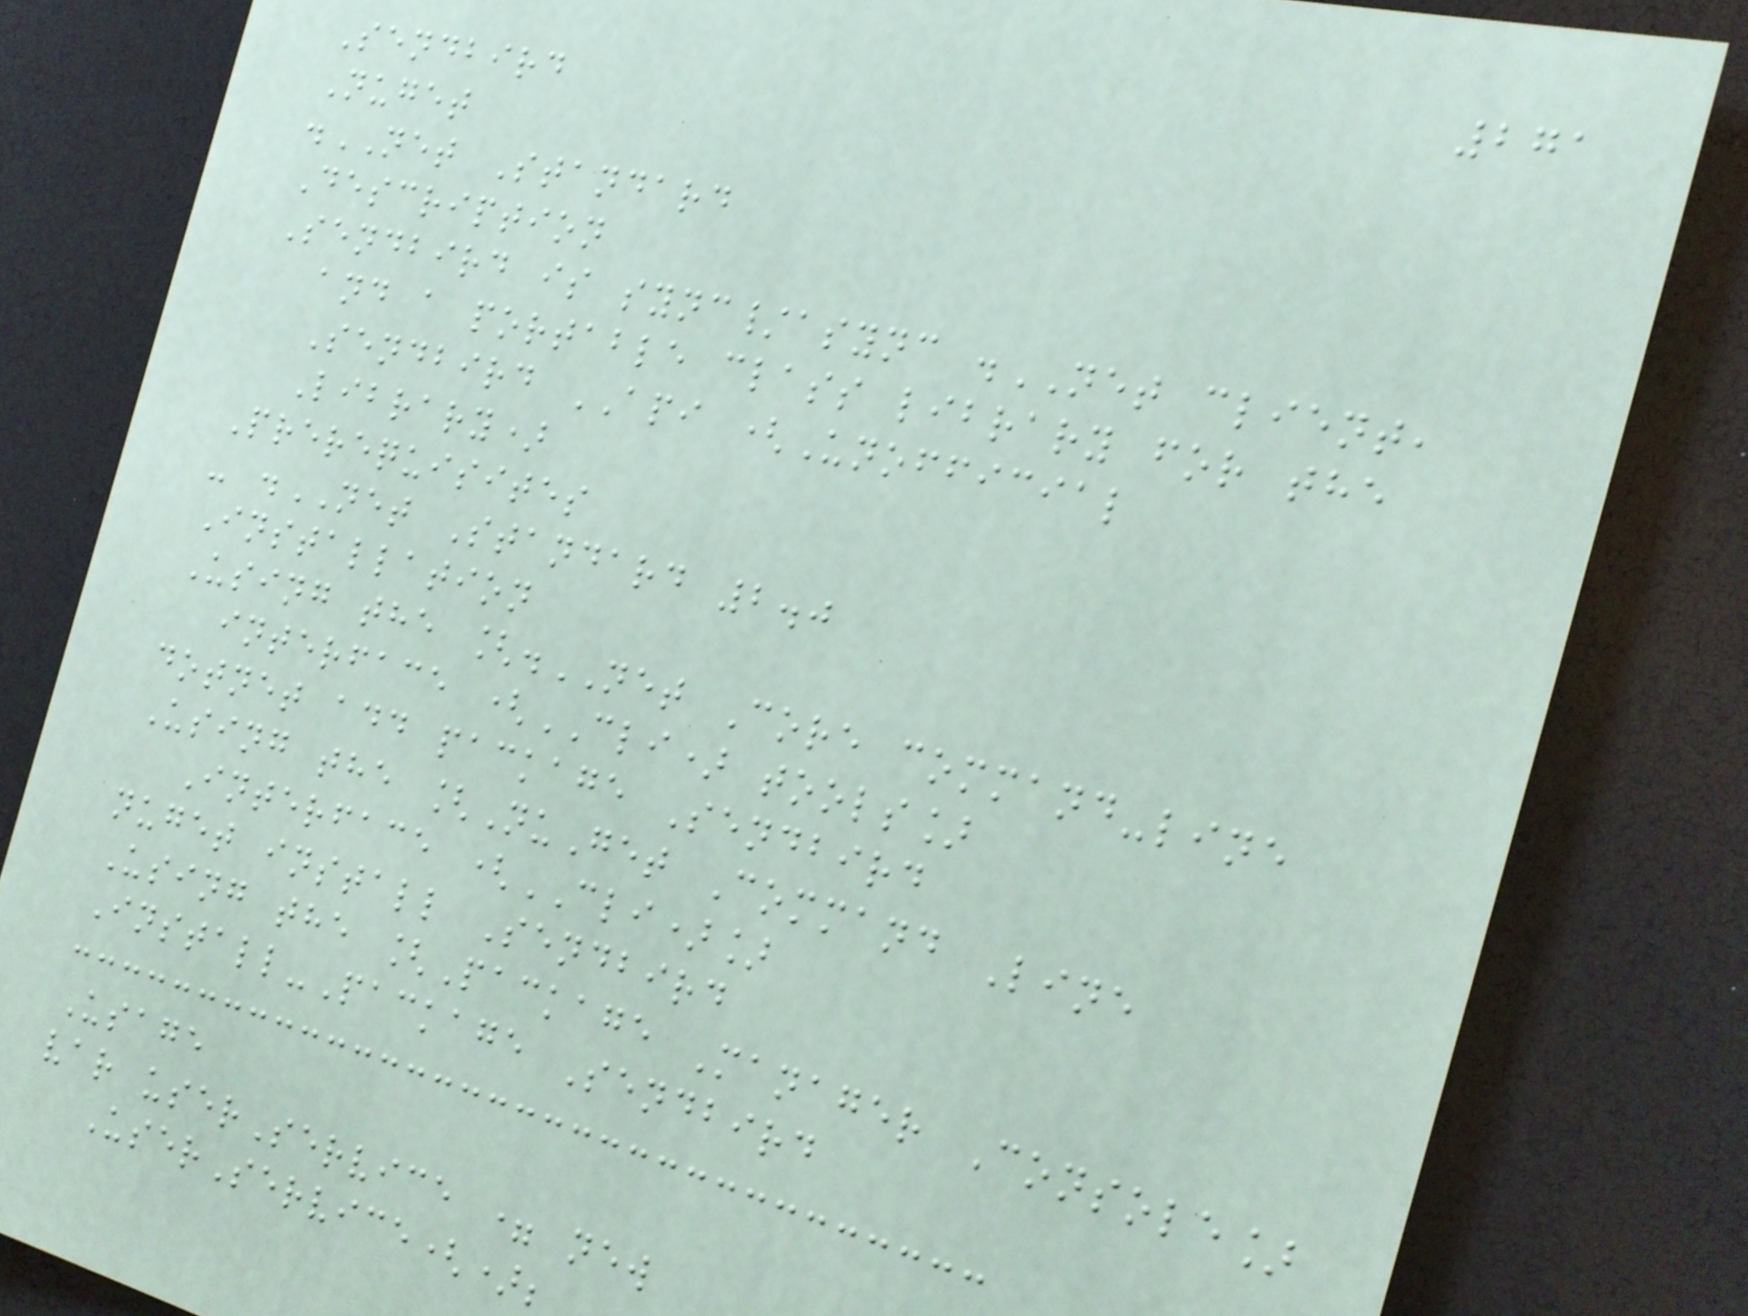271
Sendbird
Nuget
.NET Standard
Description
Sendbird is sync/async .NET client,
and a portable class library for the
Sendbird API (Unofficial
Library)
Prerequisites
- .NET Standard 2.0
Installation
Using the [.NET Core command-line
interface (CLI) tools]
dotnet add package Sendbird
Using the [NuGet Command Line
Interface (CLI)]
nuget install Sendbird
Using the [Package Manager Console]
Install-Package Sendbird
Usage
var userService = new
UserService();
